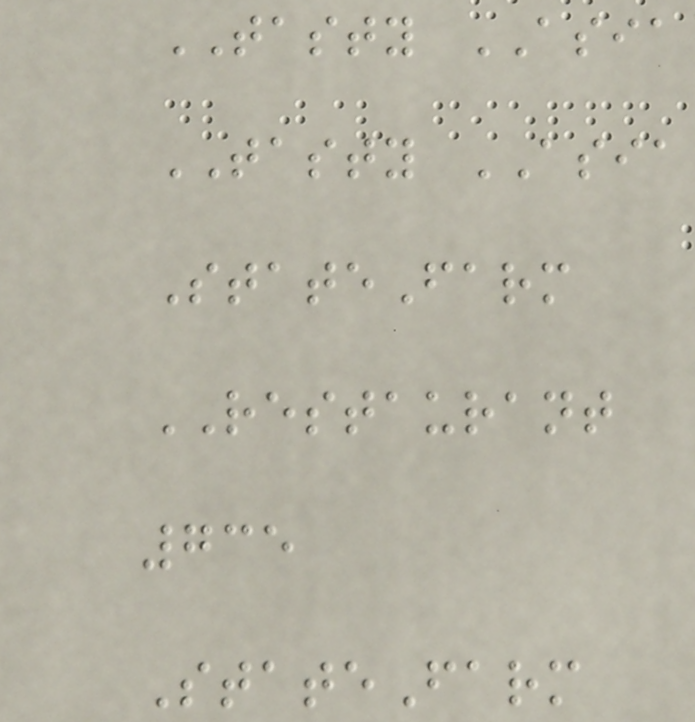TASTY ASIA
TASTY ASIA
StateFarm
RESTAURANT
735
StateFarm
